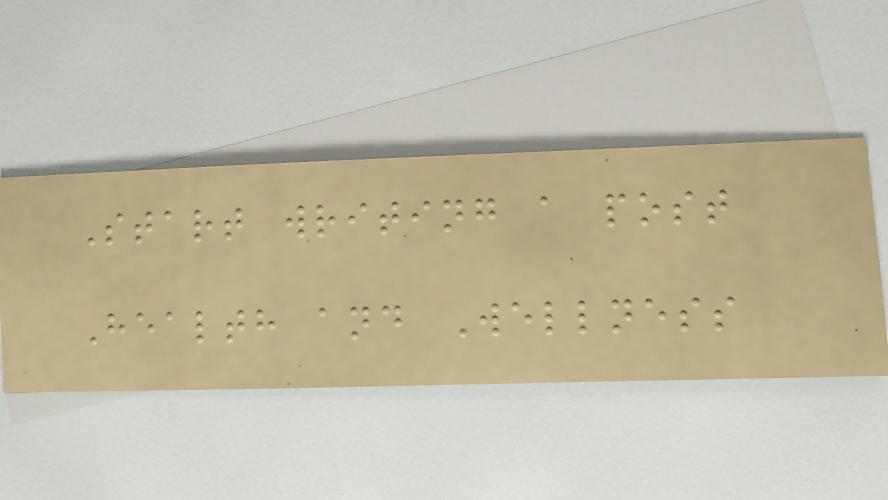Start writing a post
Health and Wellness
